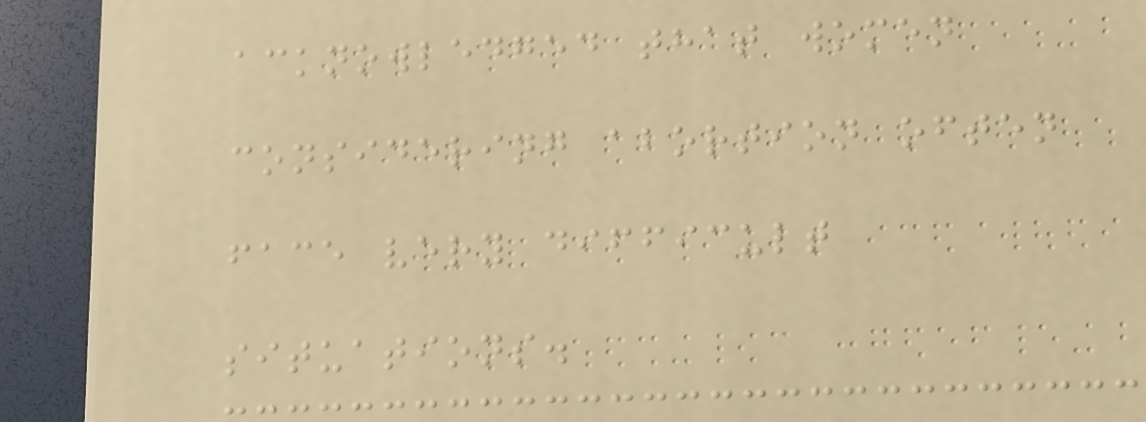acknowledged that women
considering abortion often
face very difficult
situations.
